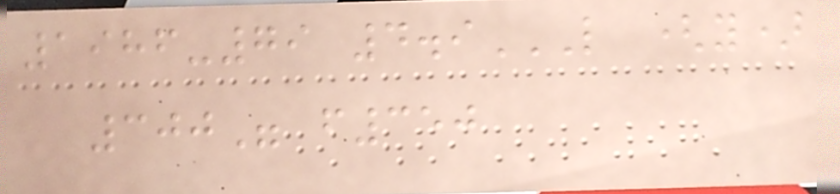1986-79 4.9L (Y)
300" F350
